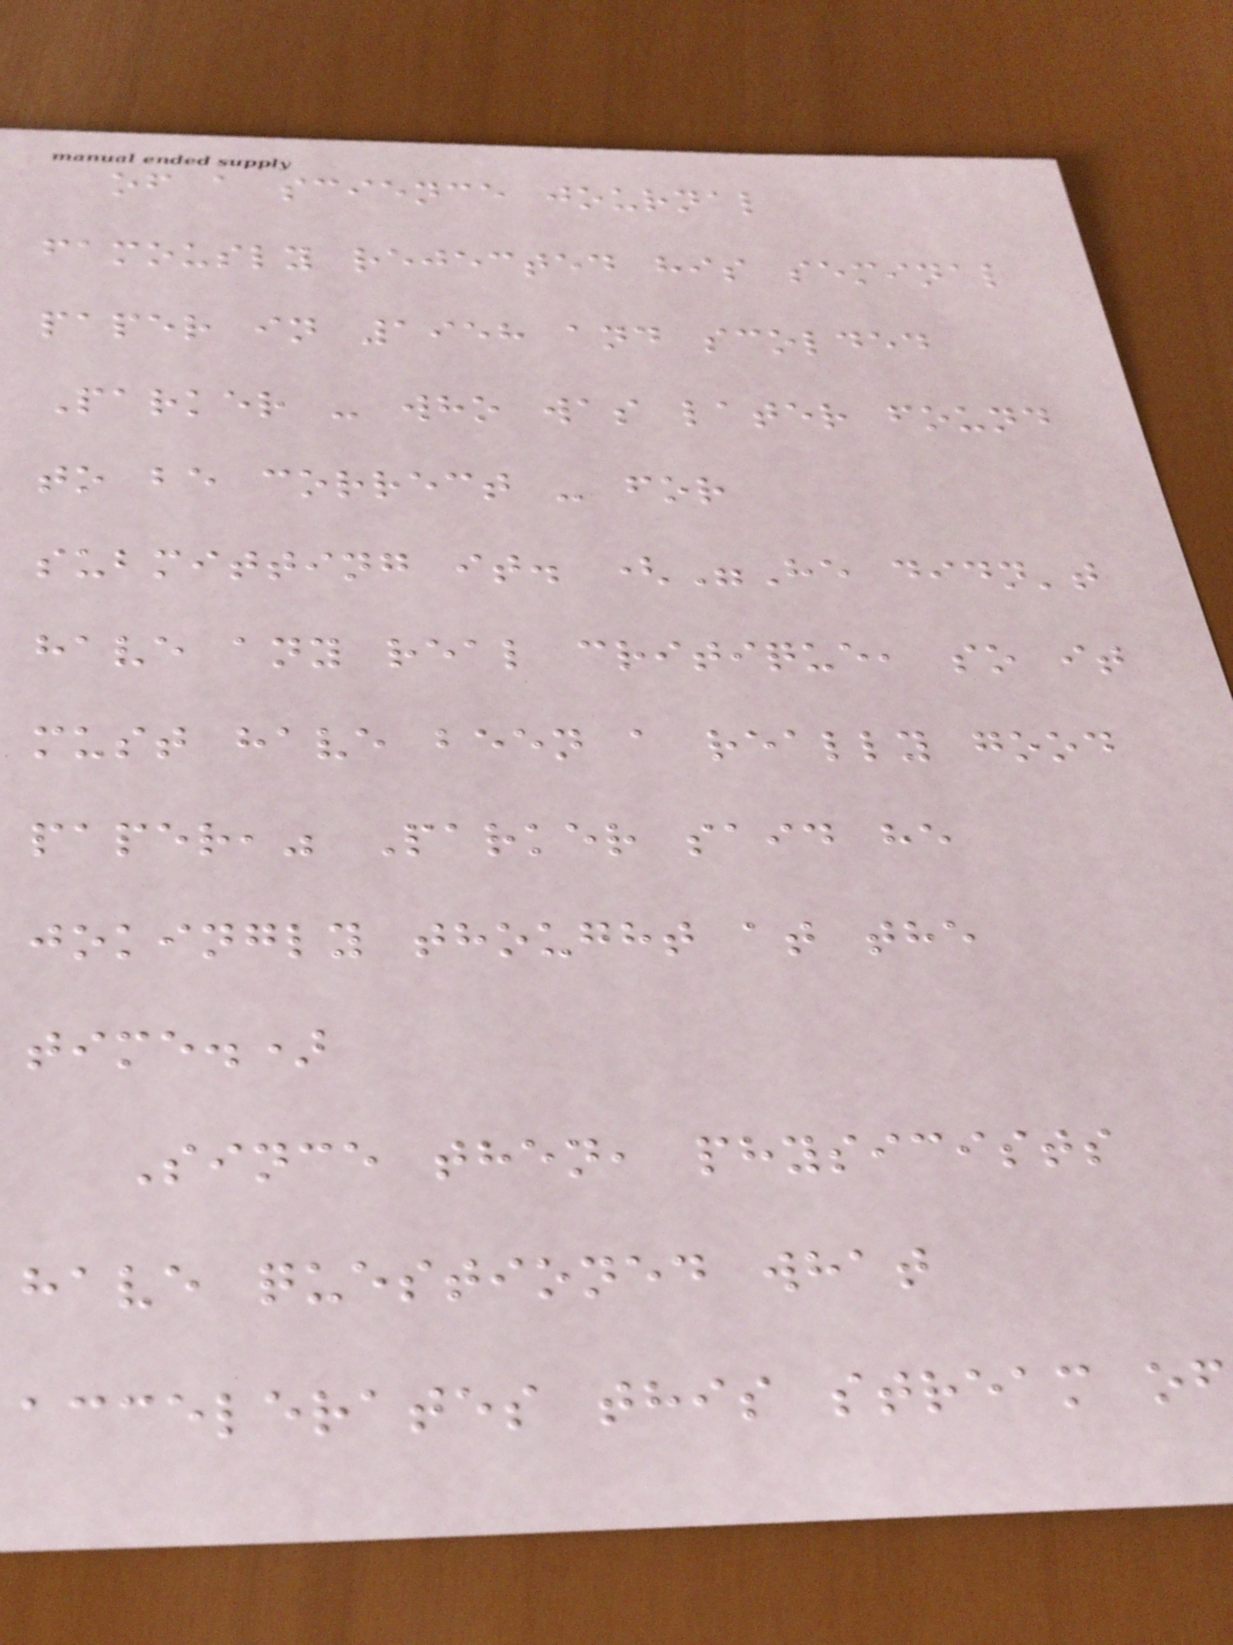of a science journal
famously rejected his seminal
paper in 1958 and scolded
Parker - who was later found
to be correct - for
submitting it. ("He didn't
have any real critique, so it
must have been a really good
paper," Parker said he
jokingly thought at the
time.)
Since then, physicists
have questioned what
accelerates this stream of
